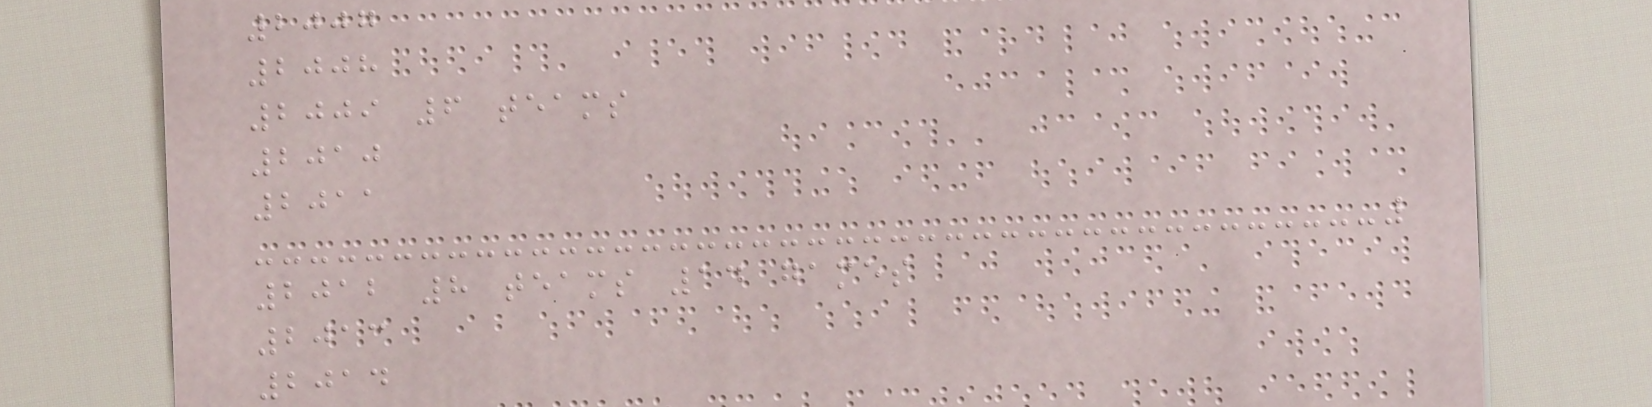2007
2008
2009 6 teams
2010
2011
2012 8 teams 14 games
2013
2014
